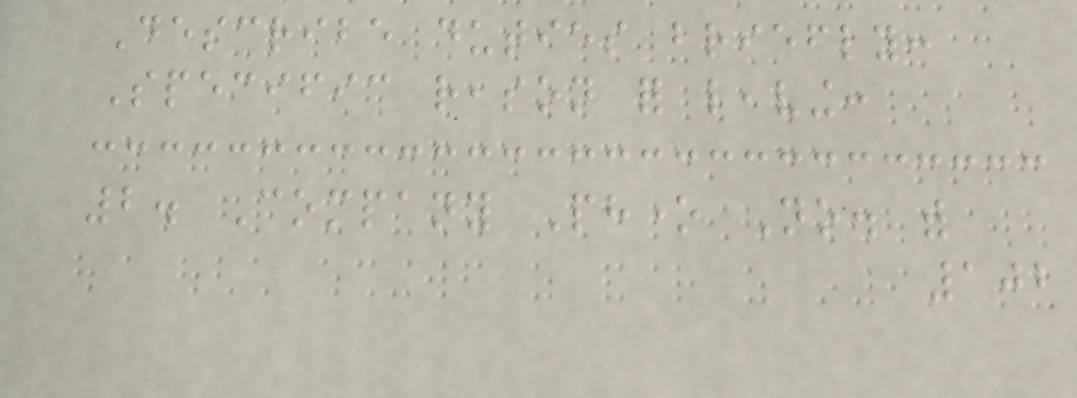Describe duties briefly:
Specific reason for leaving:
2. Company Phone No. with
102
